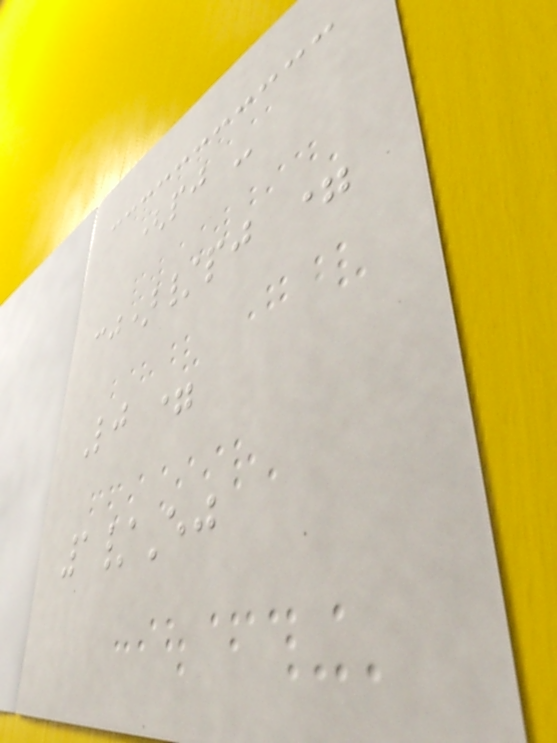(pj -
cj)/pj =
Lj =
1/Ej
